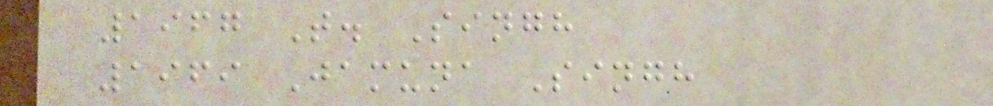1967 T. Singh
1969 Jamuna Singh
